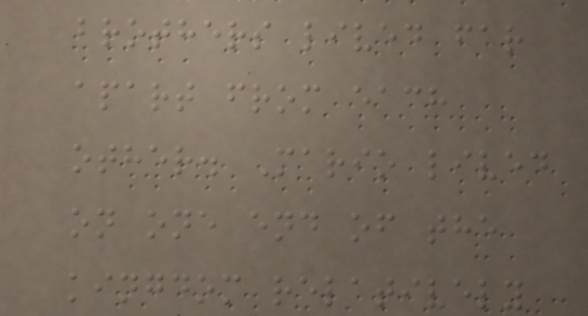brothers lived far
apart from each
other. Mario lived
on one end of the
kingdom relatively
